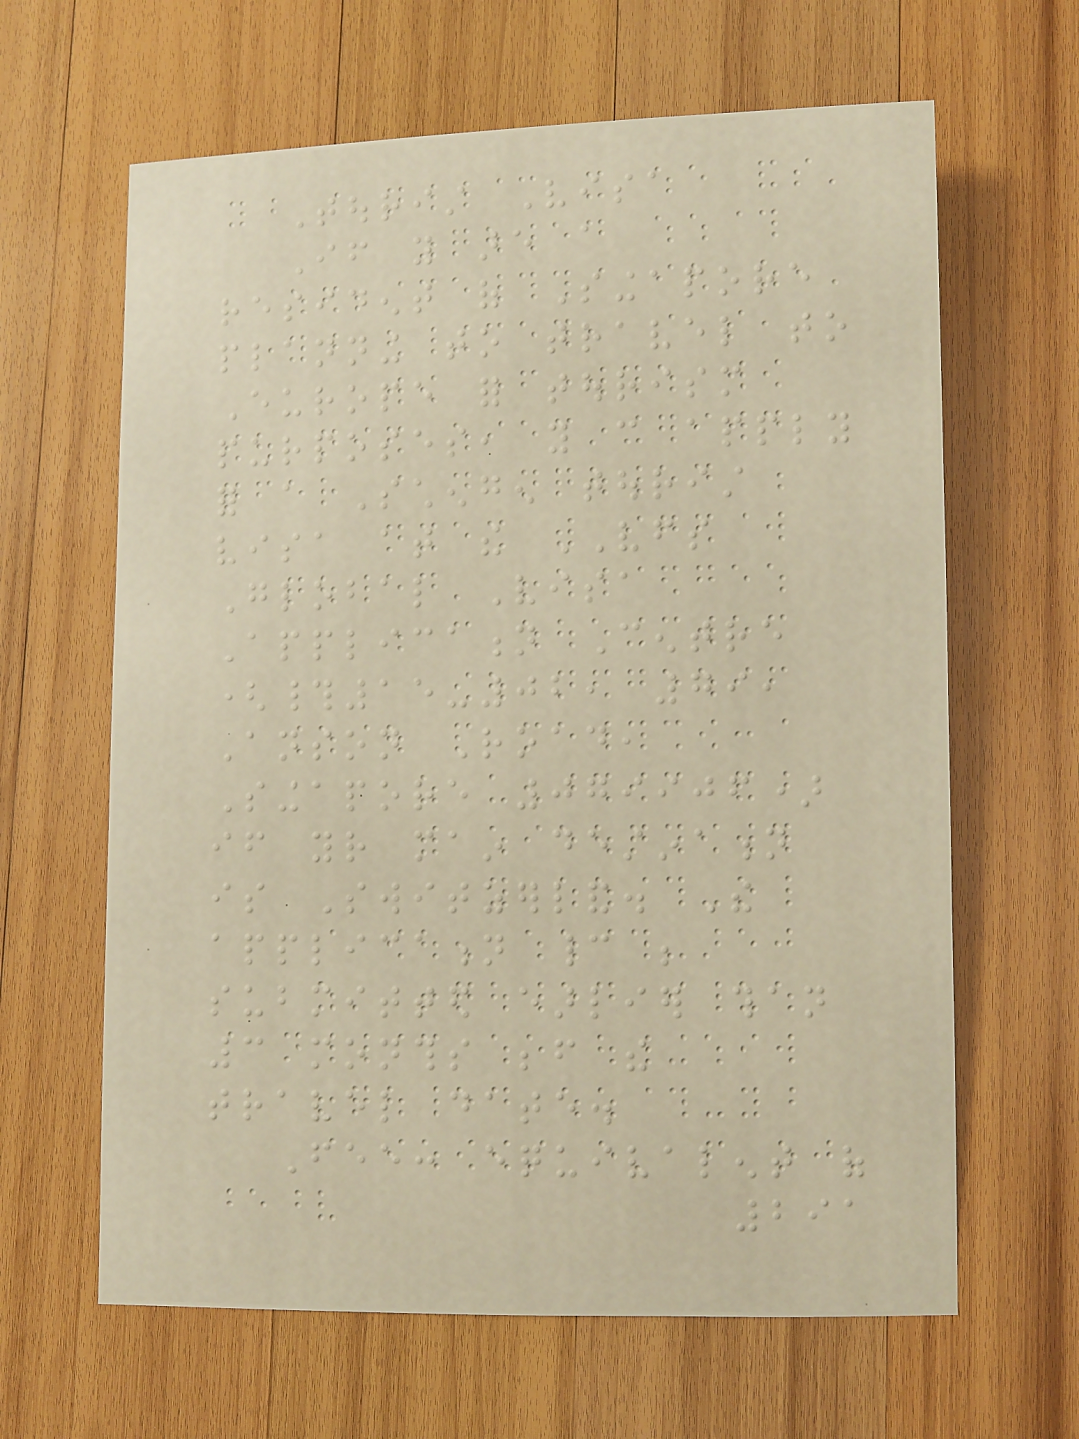Tourist Visa
If you are a
resident of Singapore
planning to travel to
Europe for tourism
purposes, you can apply
for a Schengen tourist
visa at the VFS
Global Visa
Application Centre
(#15-02, 79,
Anson Road,
Singapore 079906)
if your main destination
is Switzerland. The
application cannot be
submitted earlier than
3 months before the
travel date.
Fee: equivalent of
291
